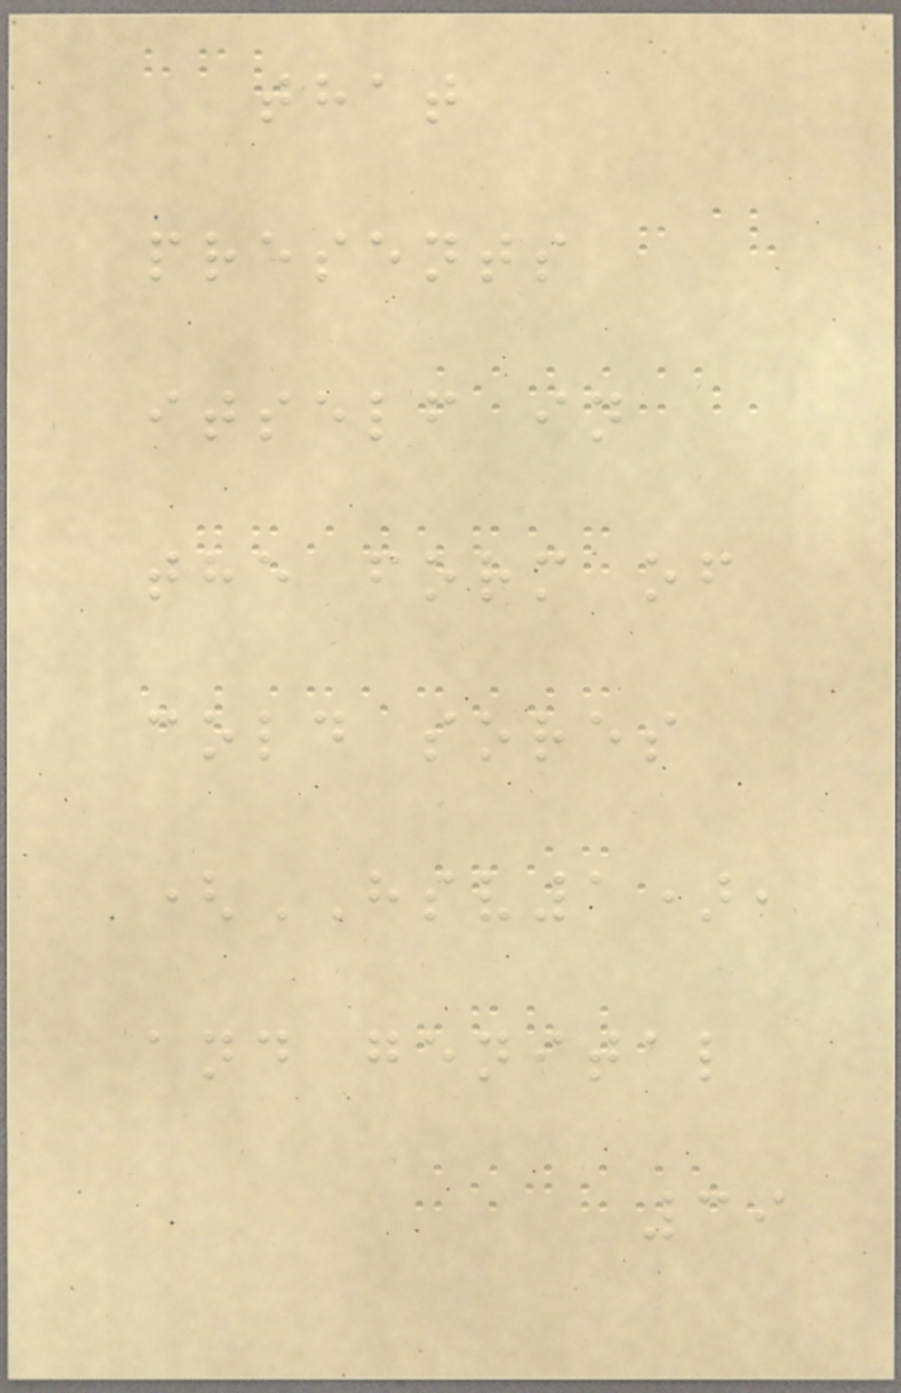that
presents
itself in
the form of
cold sores
(HSV1),
and genital
39
